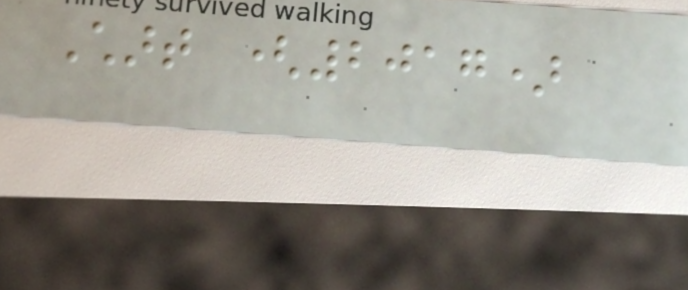Chart (2017)
